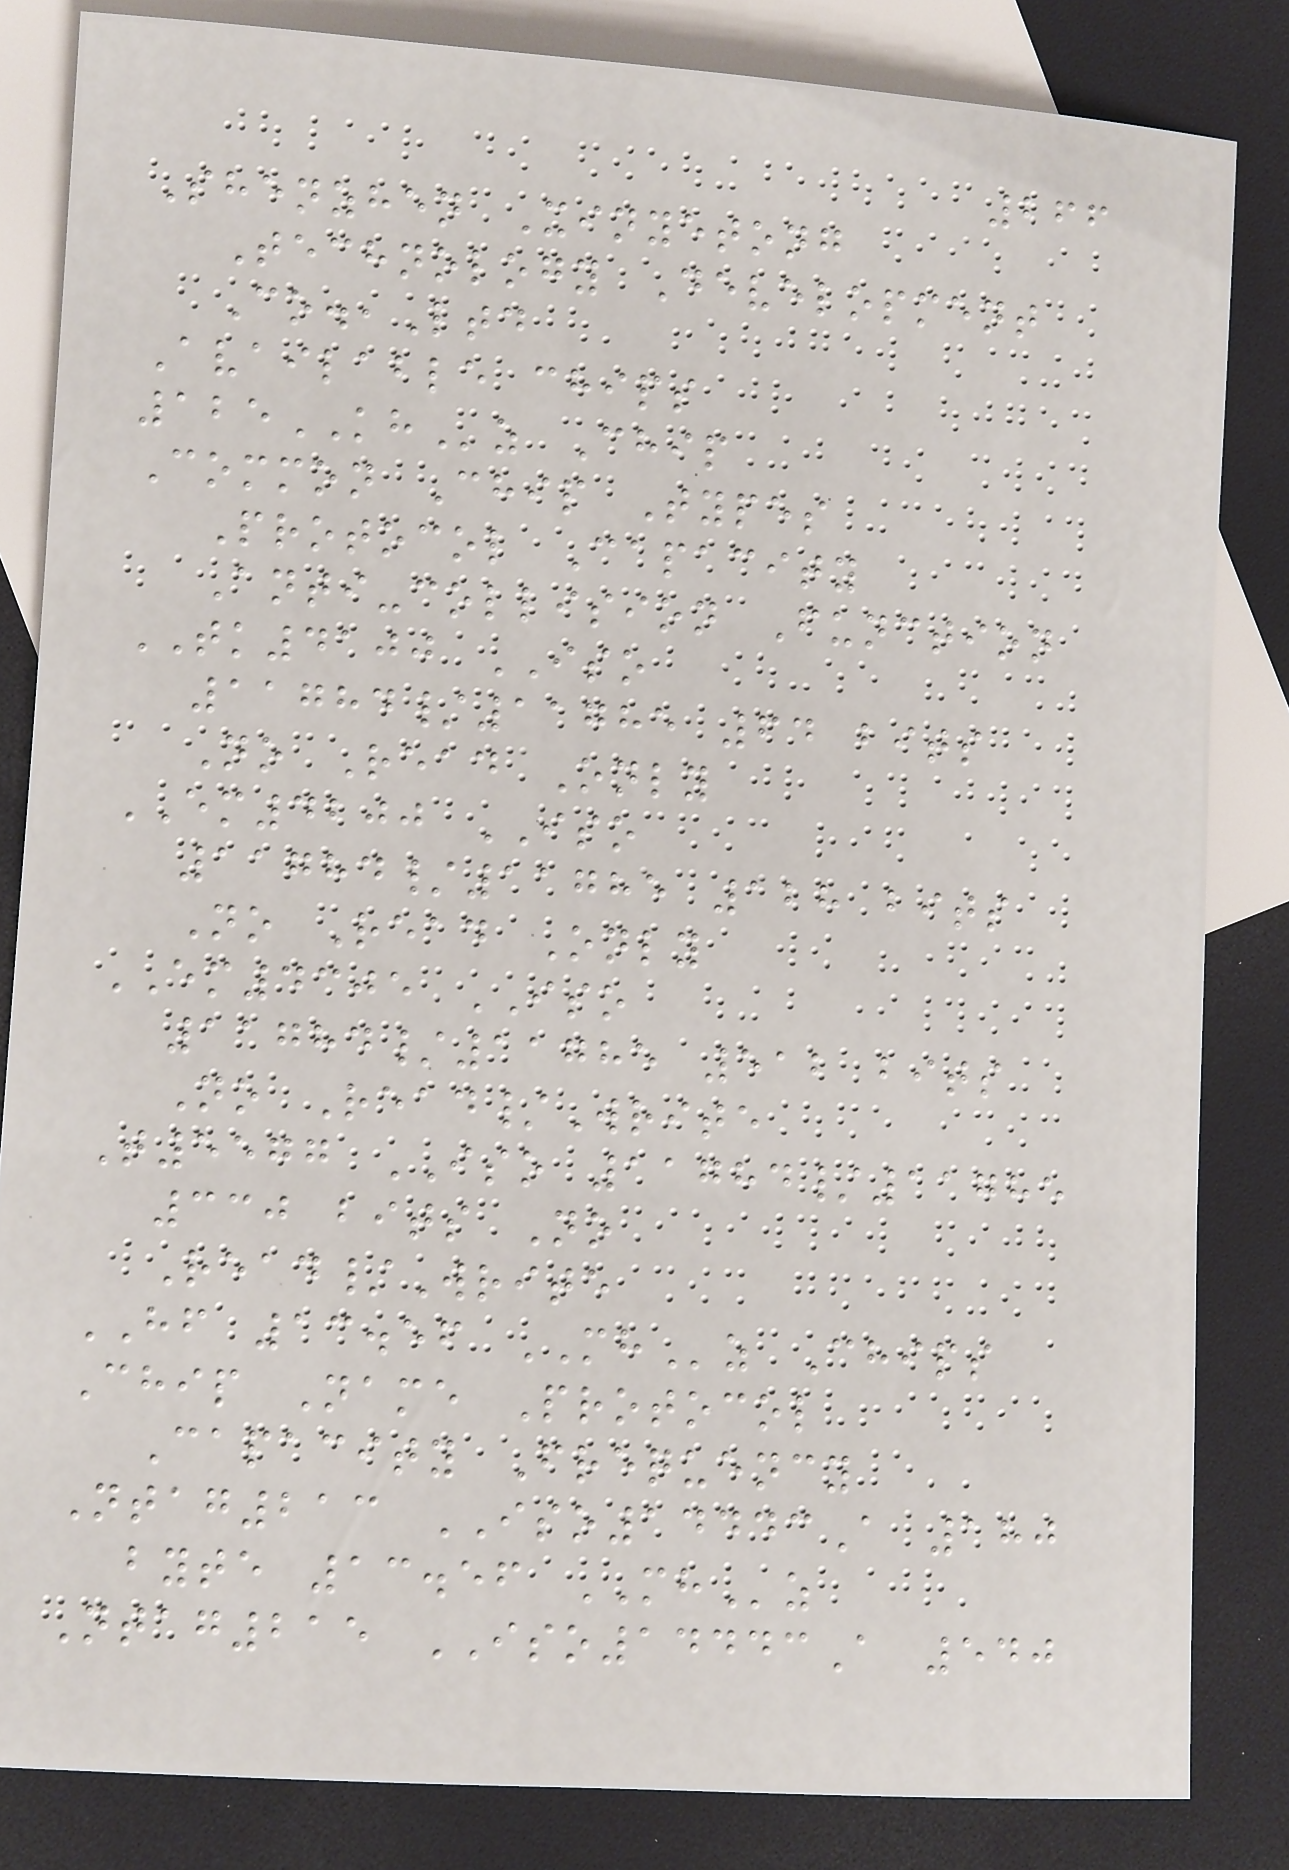266
Shenzhen Xinyetong
Technology Development
Co.,Ltd
Available chips
125KHz Chip
Common Chip Types
Protocol Capacity
Anti-collision Function
TK4100 ISO
11784/11785 64 bits
No Read Only
EM4200 ISO
11784/11785 128 bits
No Read Only
EM4305 ISO
11784/11785 512 bits
No Read/Write
T5577 ISO 11784/11785
330 bits No
Read/Write
HF 13.56 MHz Chips
Chip Name Protocol
Capacity Frequency
Ntag213 ISO14443A 180
byte 13.56 MHz
Ntag215 ISO14443A 540
